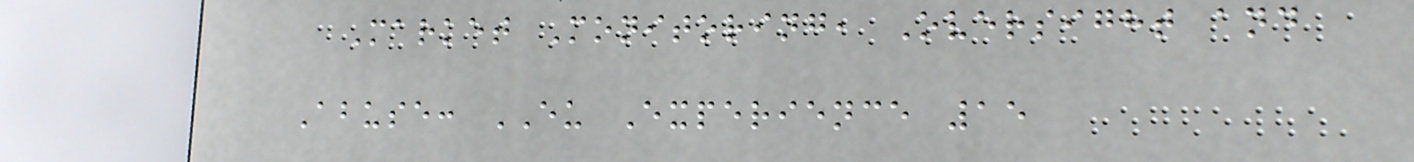Market Monitoring, Oversight and
Abuse: EU Experience 15
